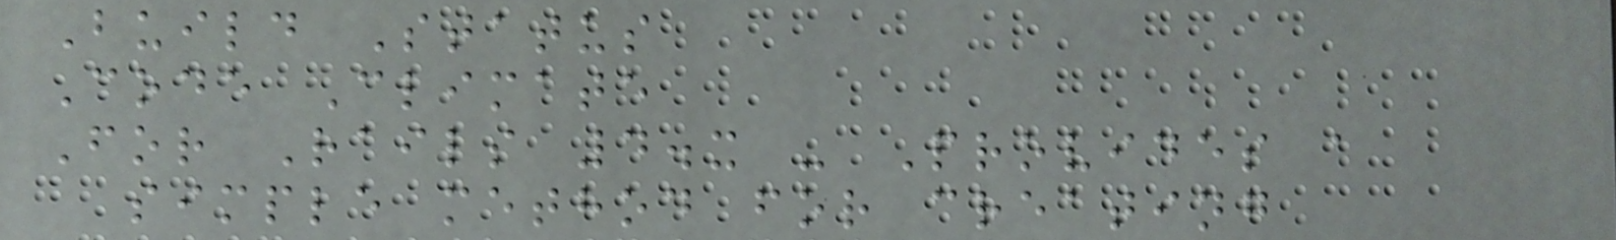Build Status
Code Climate
For Rails 4.x - Provides a
simple method for creating
